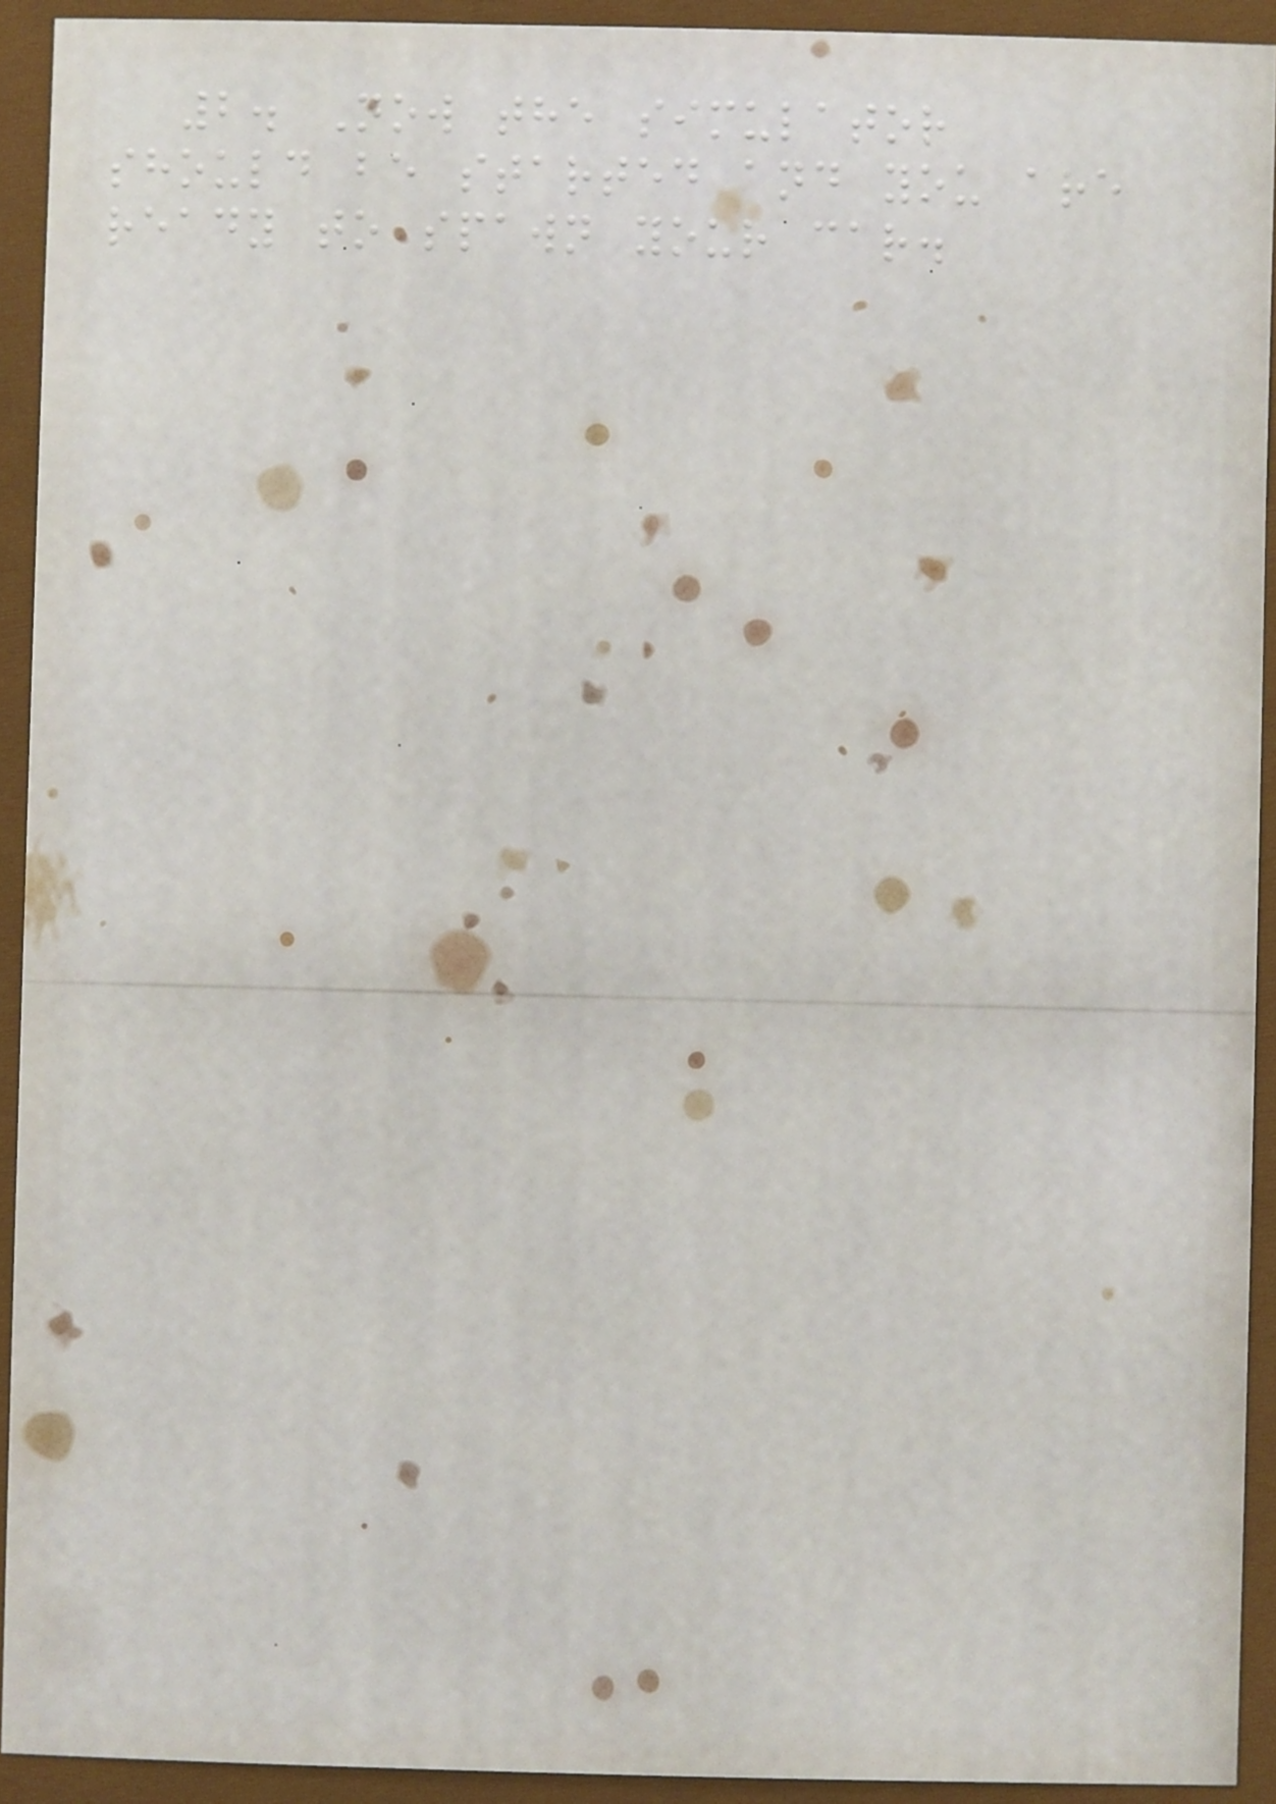2. Now the simulator
should be started and you are
ready to spawn your car.
